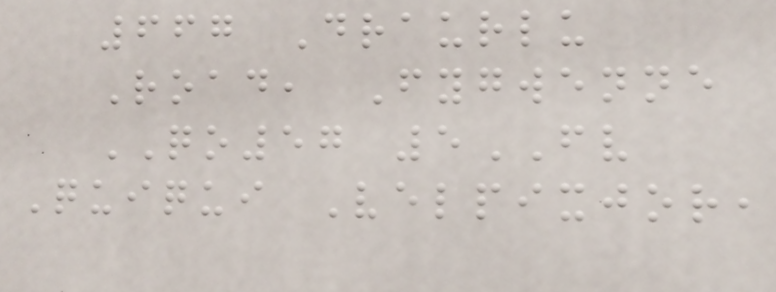667 Draurlu
Road, Fygwenne
QO57 5FV
Quiqui Velpixjor,
